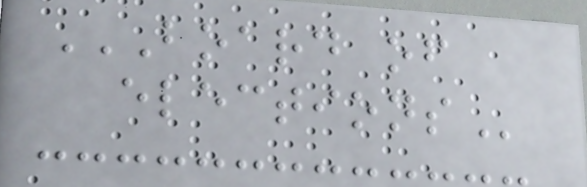BOARD OF
ELECTIONS
